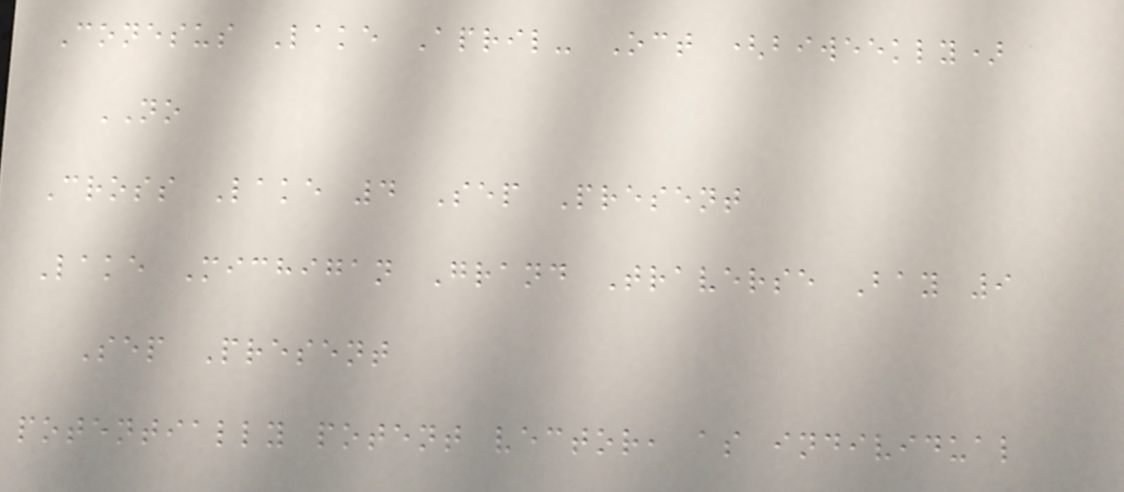Conesus Lake April- Oct (biweekly)
NO
Cross Lake 4 Sep Present
Lake Michigan Grand Traverse Bay 9
Sep Present
potentially potent vector, as individual
